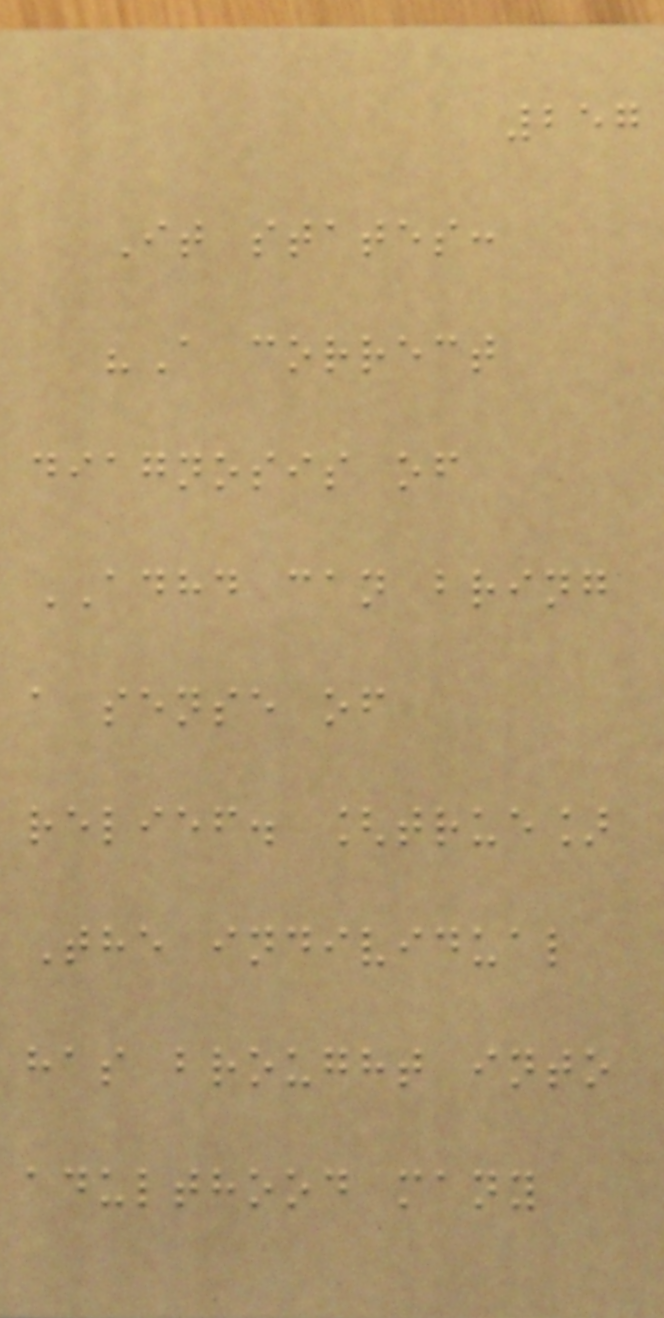257
It states:
"A correct
diagnosis of
ADHD can bring
a sense of
relief. [true]
The individual
has brought into
adulthood many
